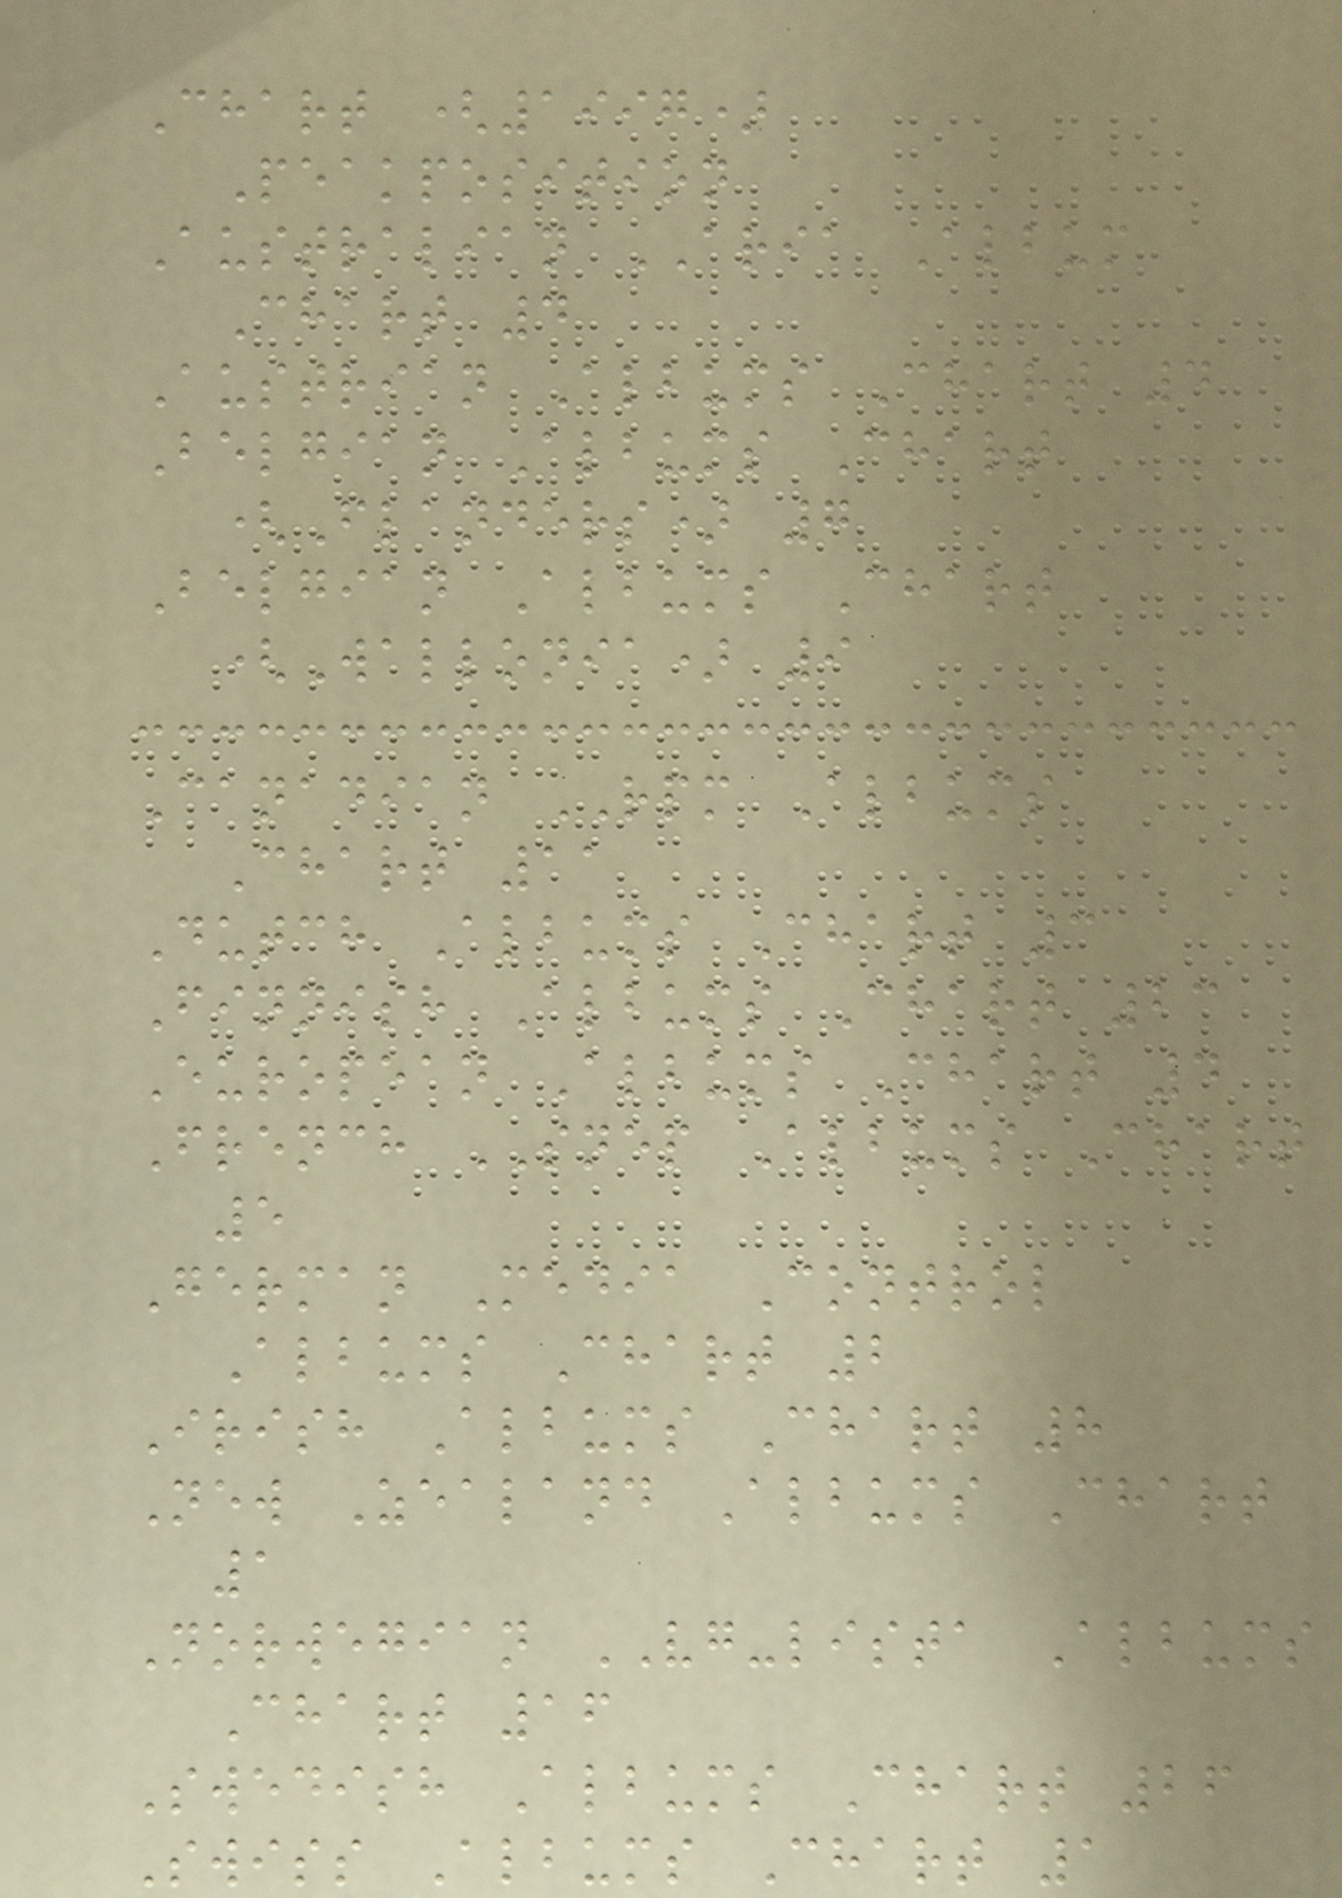Chart (1997)
Peakposition
Australian ARIA Album
Chart 4
Austrian Albums Chart 4
Belgian Albums Chart
(Flanders) 7
Belgian Albums Chart
(Wallonia) 9
Canadian RPM Albums
Chart 11
Dutch Albums Chart 3
Finnish Albums Chart 23
European Albums Chart 4
French SNEP Albums Chart
5
German Media Control
Albums Chart 2
Irish Albums Chart 8
New Zealand Albums Chart
1
Norwegian VG-lista Albums
Chart 16
Swedish Albums Chart 26
Swiss Albums Chart 1
